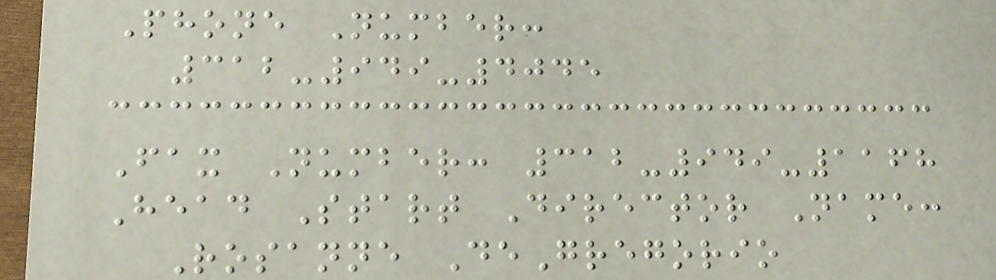Phone Number:
312-949-4045
Fax Number: 312-949-1168
Head Start Director Name:
Rosanne DeGregorio
